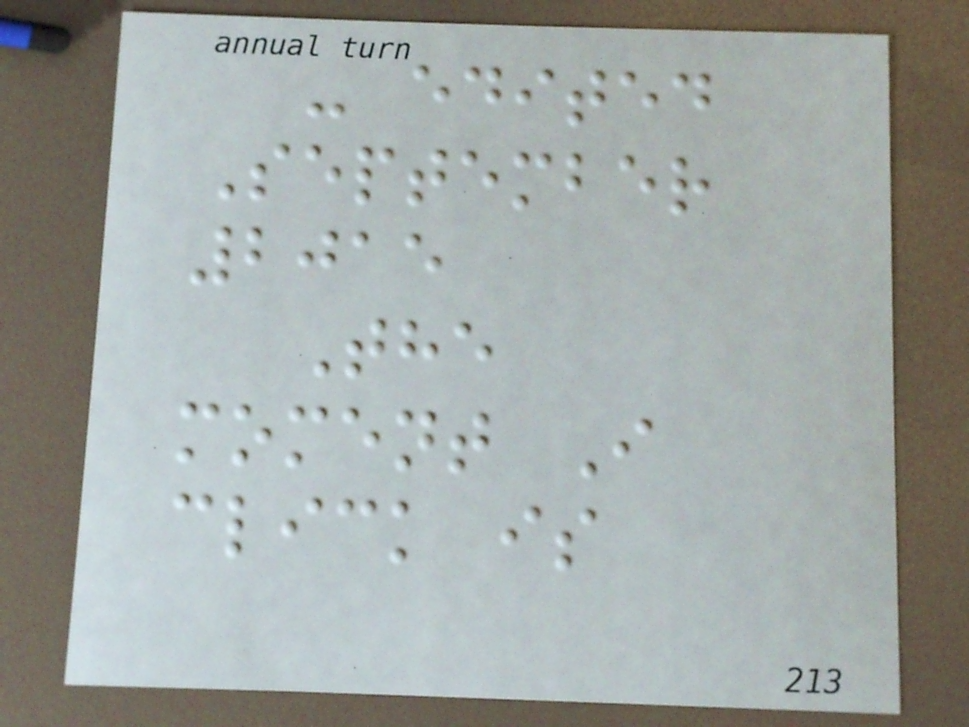- edited
September
2015
The
moment I
click is
